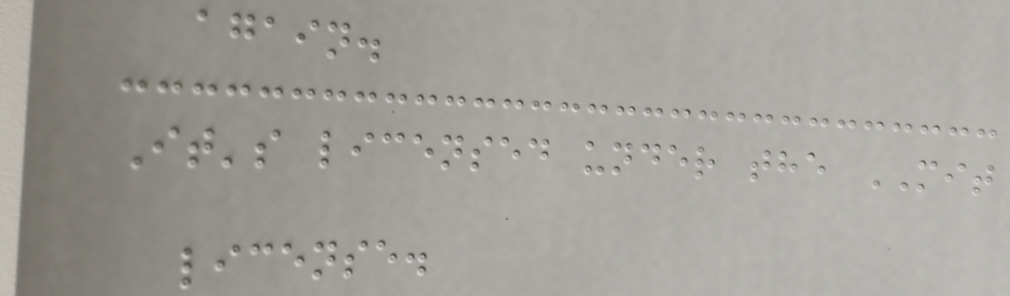again.
It's licensed under the MIT
license.
